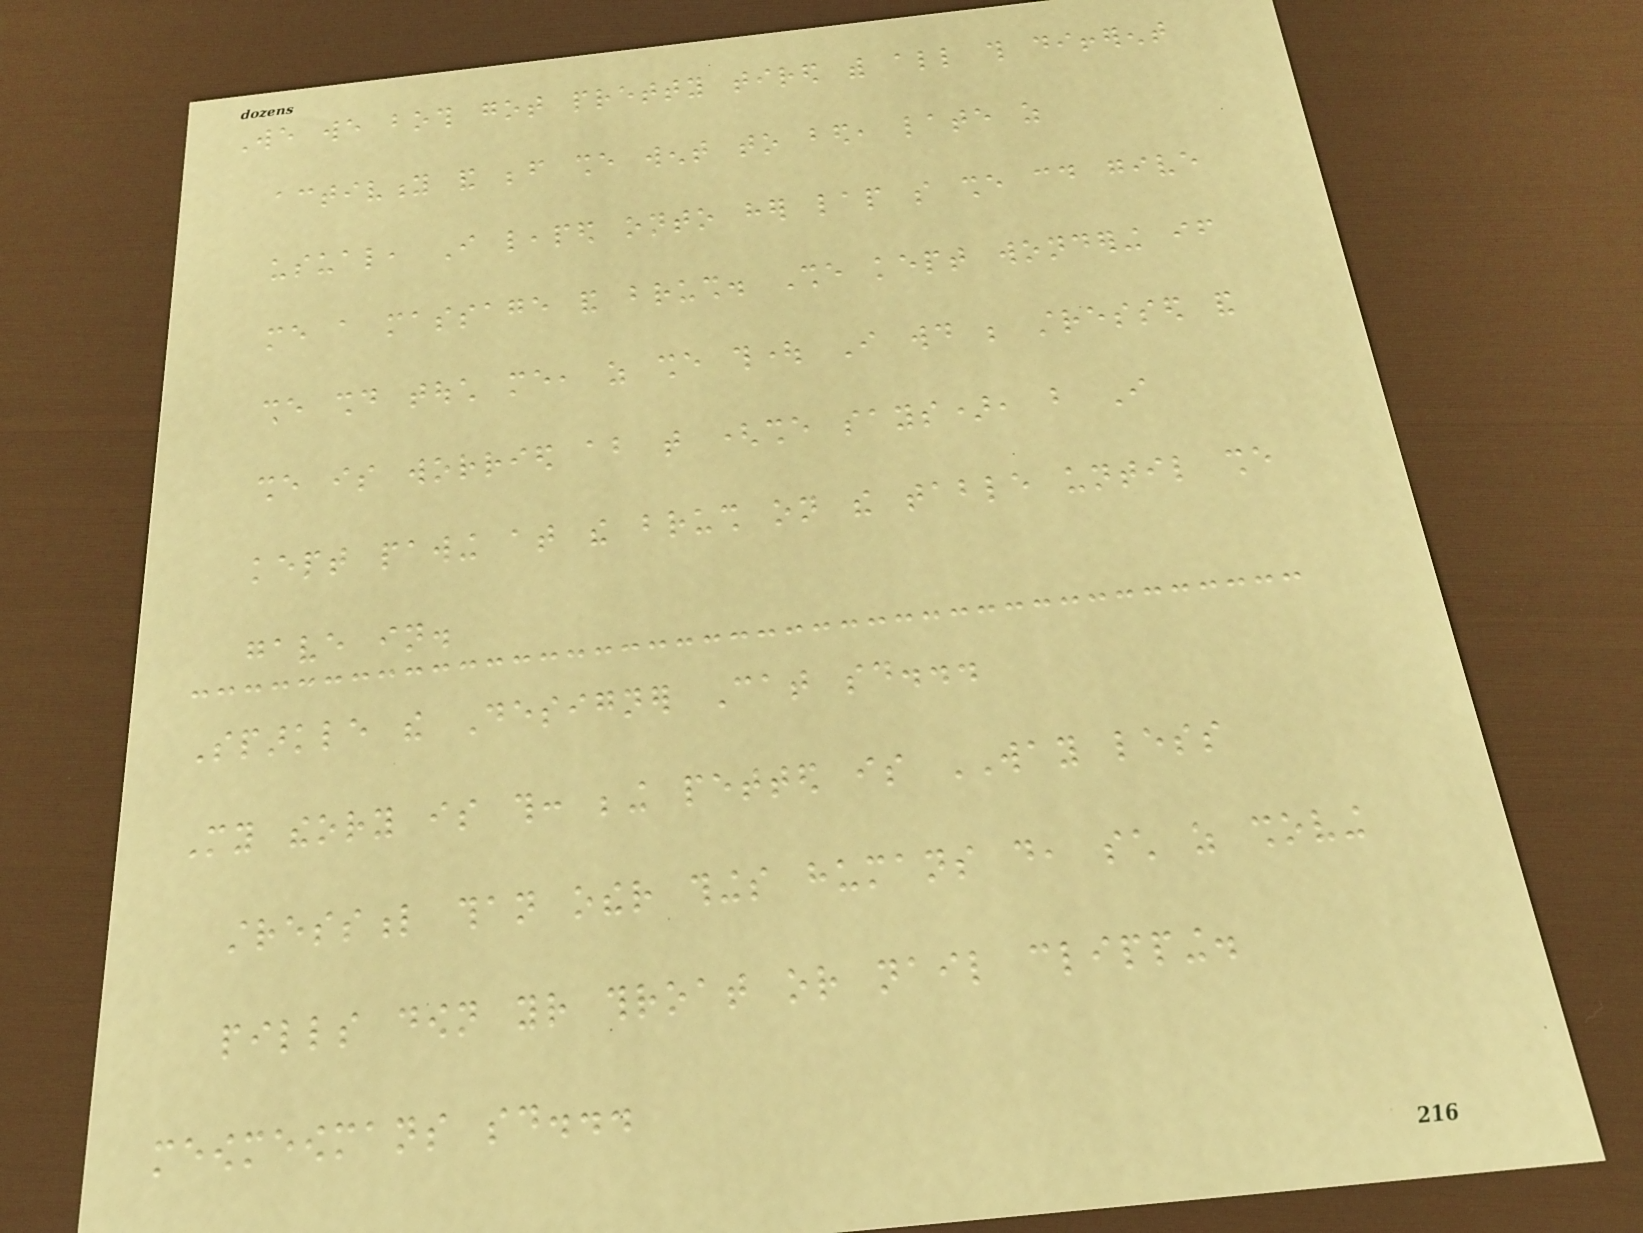We we both got pretty tired with all this different
activity and before she went to bed, late as
usual, I leaped onto her lap so she could give
me a massage and brush. She kept wondering if
she should touch me, as she thought I would be stressed and
she is worried about that (she says), but I
kept pawing at the brush on the table until she
gave in.
Sparkle the Designer Cat said...
My theory is this: being petted is WAY less
stressful than other things humans do, such as shoving
pills down your throat or nail clipping.
meowmeowmans said...
